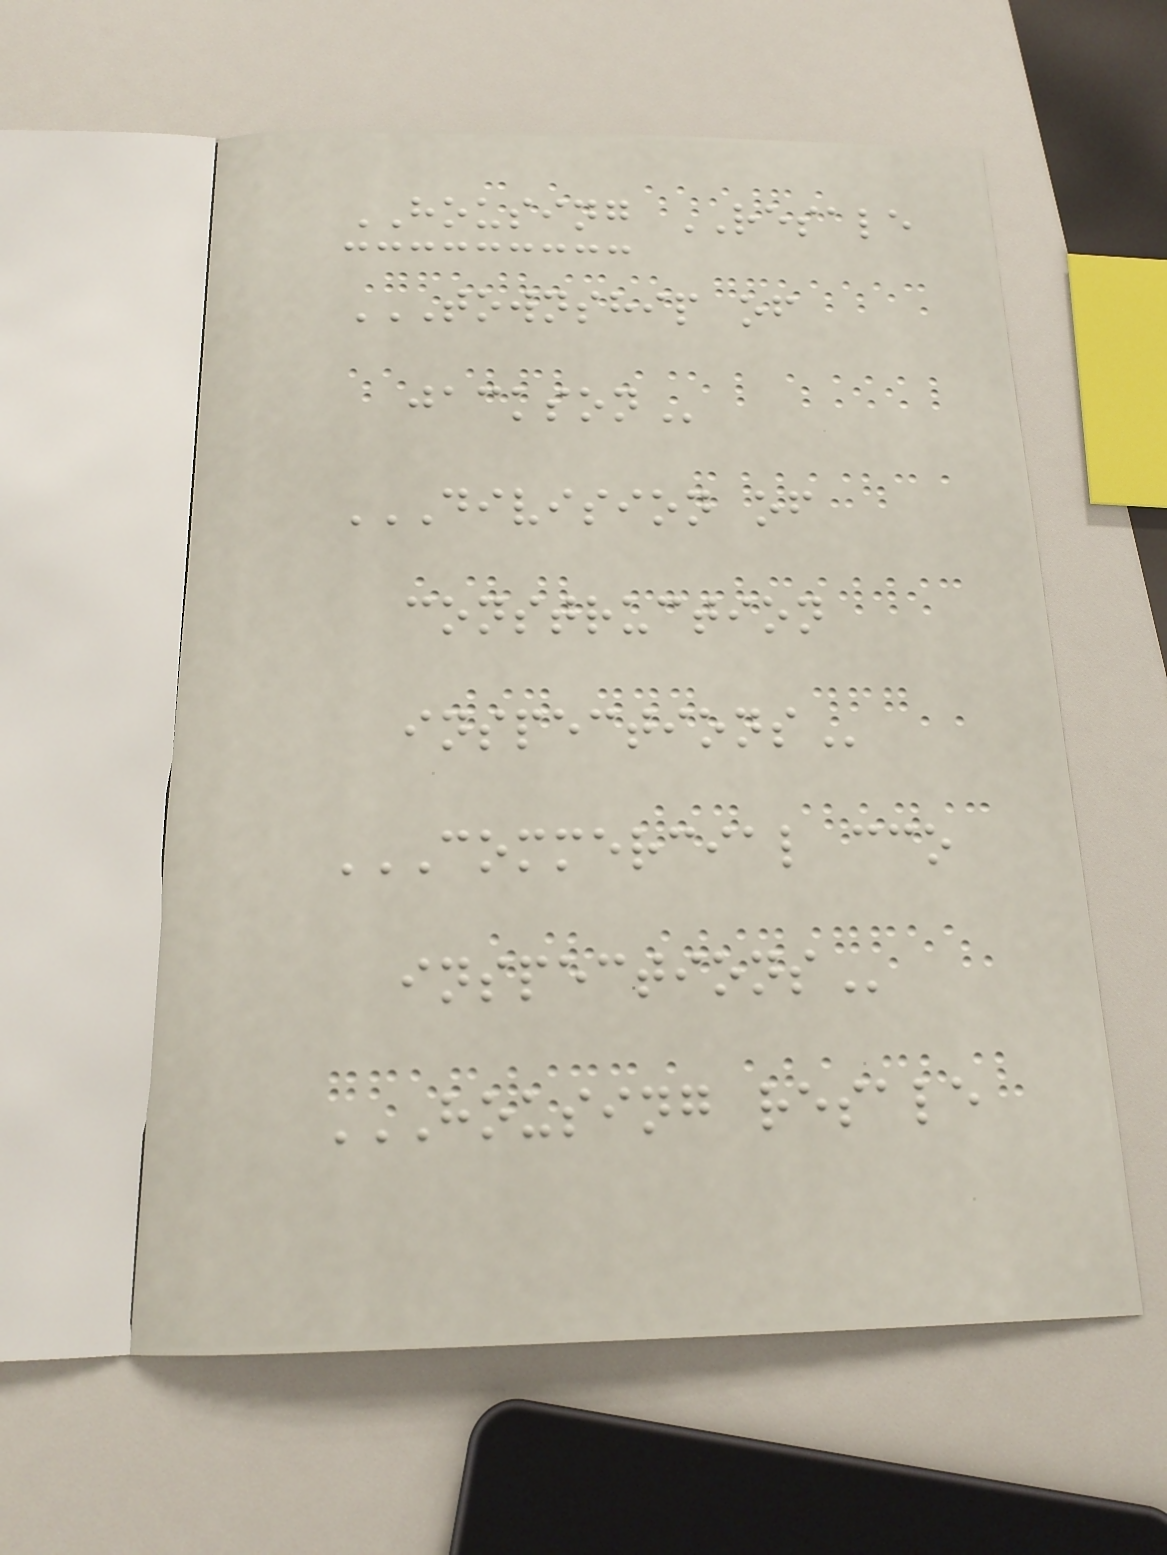HOUSING RESALE
TOWNSHIP OF
JACKSON
DIVISION OF
CONSTRUCTION
INSPECTIONS
COMMERCIAL CCO
INSPECTIONS
HOUSING RESALE
